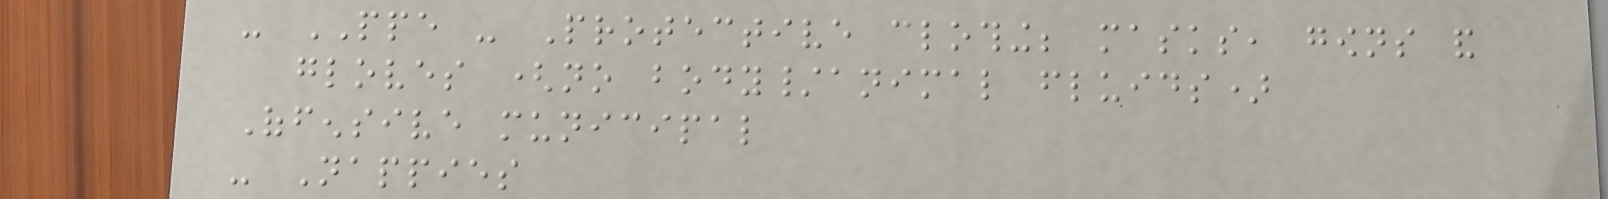- PPE - Protective clothing; masks, gowns and
gloves (no body/animal fluids)
Offensive municipal
- Nappies
